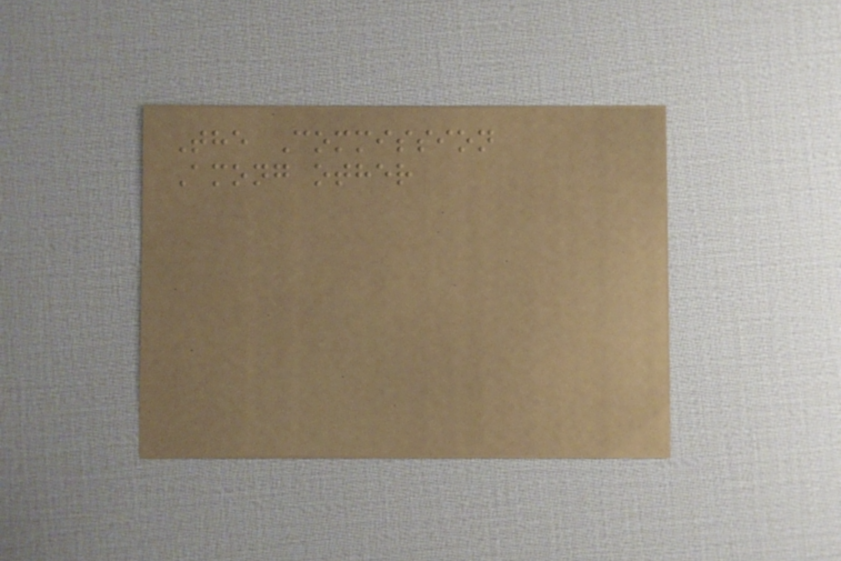The Commission
Among other
